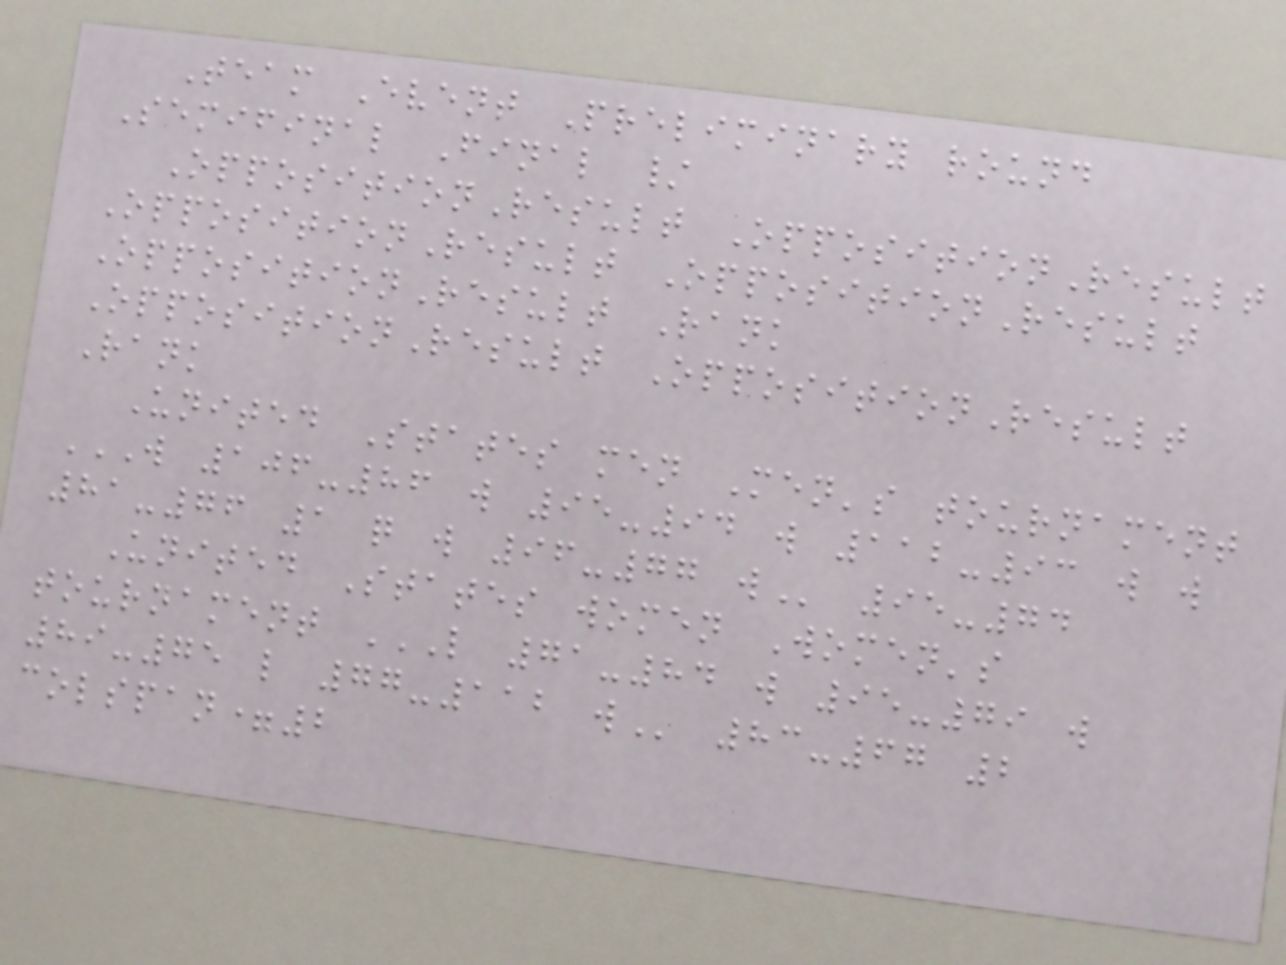Team Event Preliminary round
Semifinal Final /
OppositionResult OppositionResult
OppositionResult OppositionResult
OppositionResult Rank
OppositionResult OppositionResult
Rank
United States men Men's tournament
W 106-86 W 95-94 W 112-93 W W
81-76 1 Q W 96-77 W 95-74
United States women Women's
tournament L 71-84 W 95-79 W
89-75 L 77-112 W 83-67 2
colspan=2
